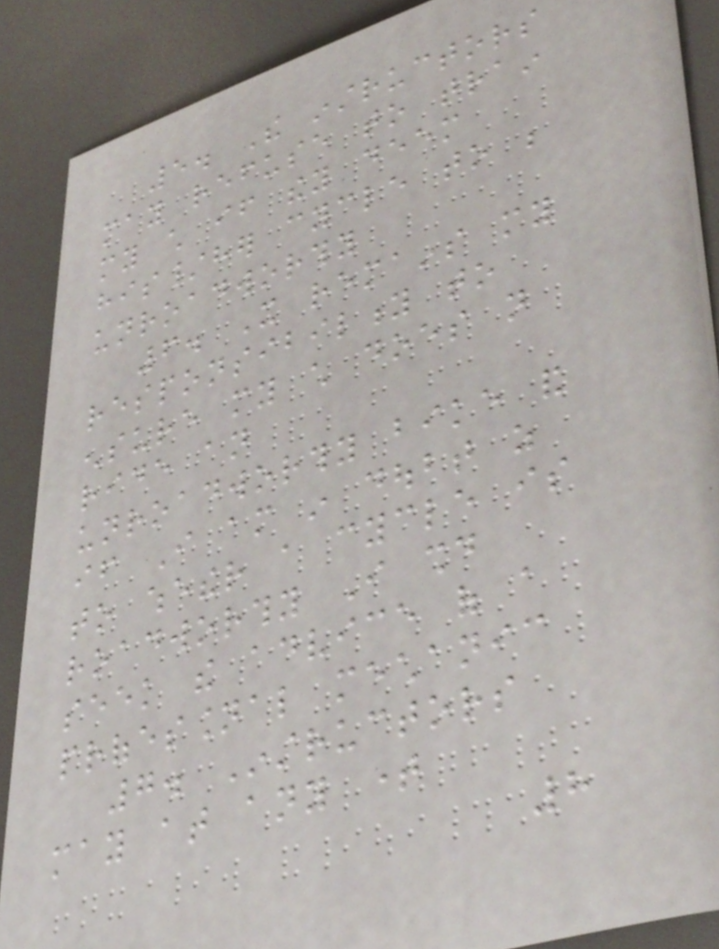5. The instructors
may refuse to train
my child if they deem
his/her cycle to be
unroadworthy
6. It remains my
responsibility to
ensure my child does not
ride an
unroadworthy bike and
if I am in doubt as
to whether a cycle is
roadworthy I should
seek the advice of a
professional mechanic
7. Instructors
may at any time
8
